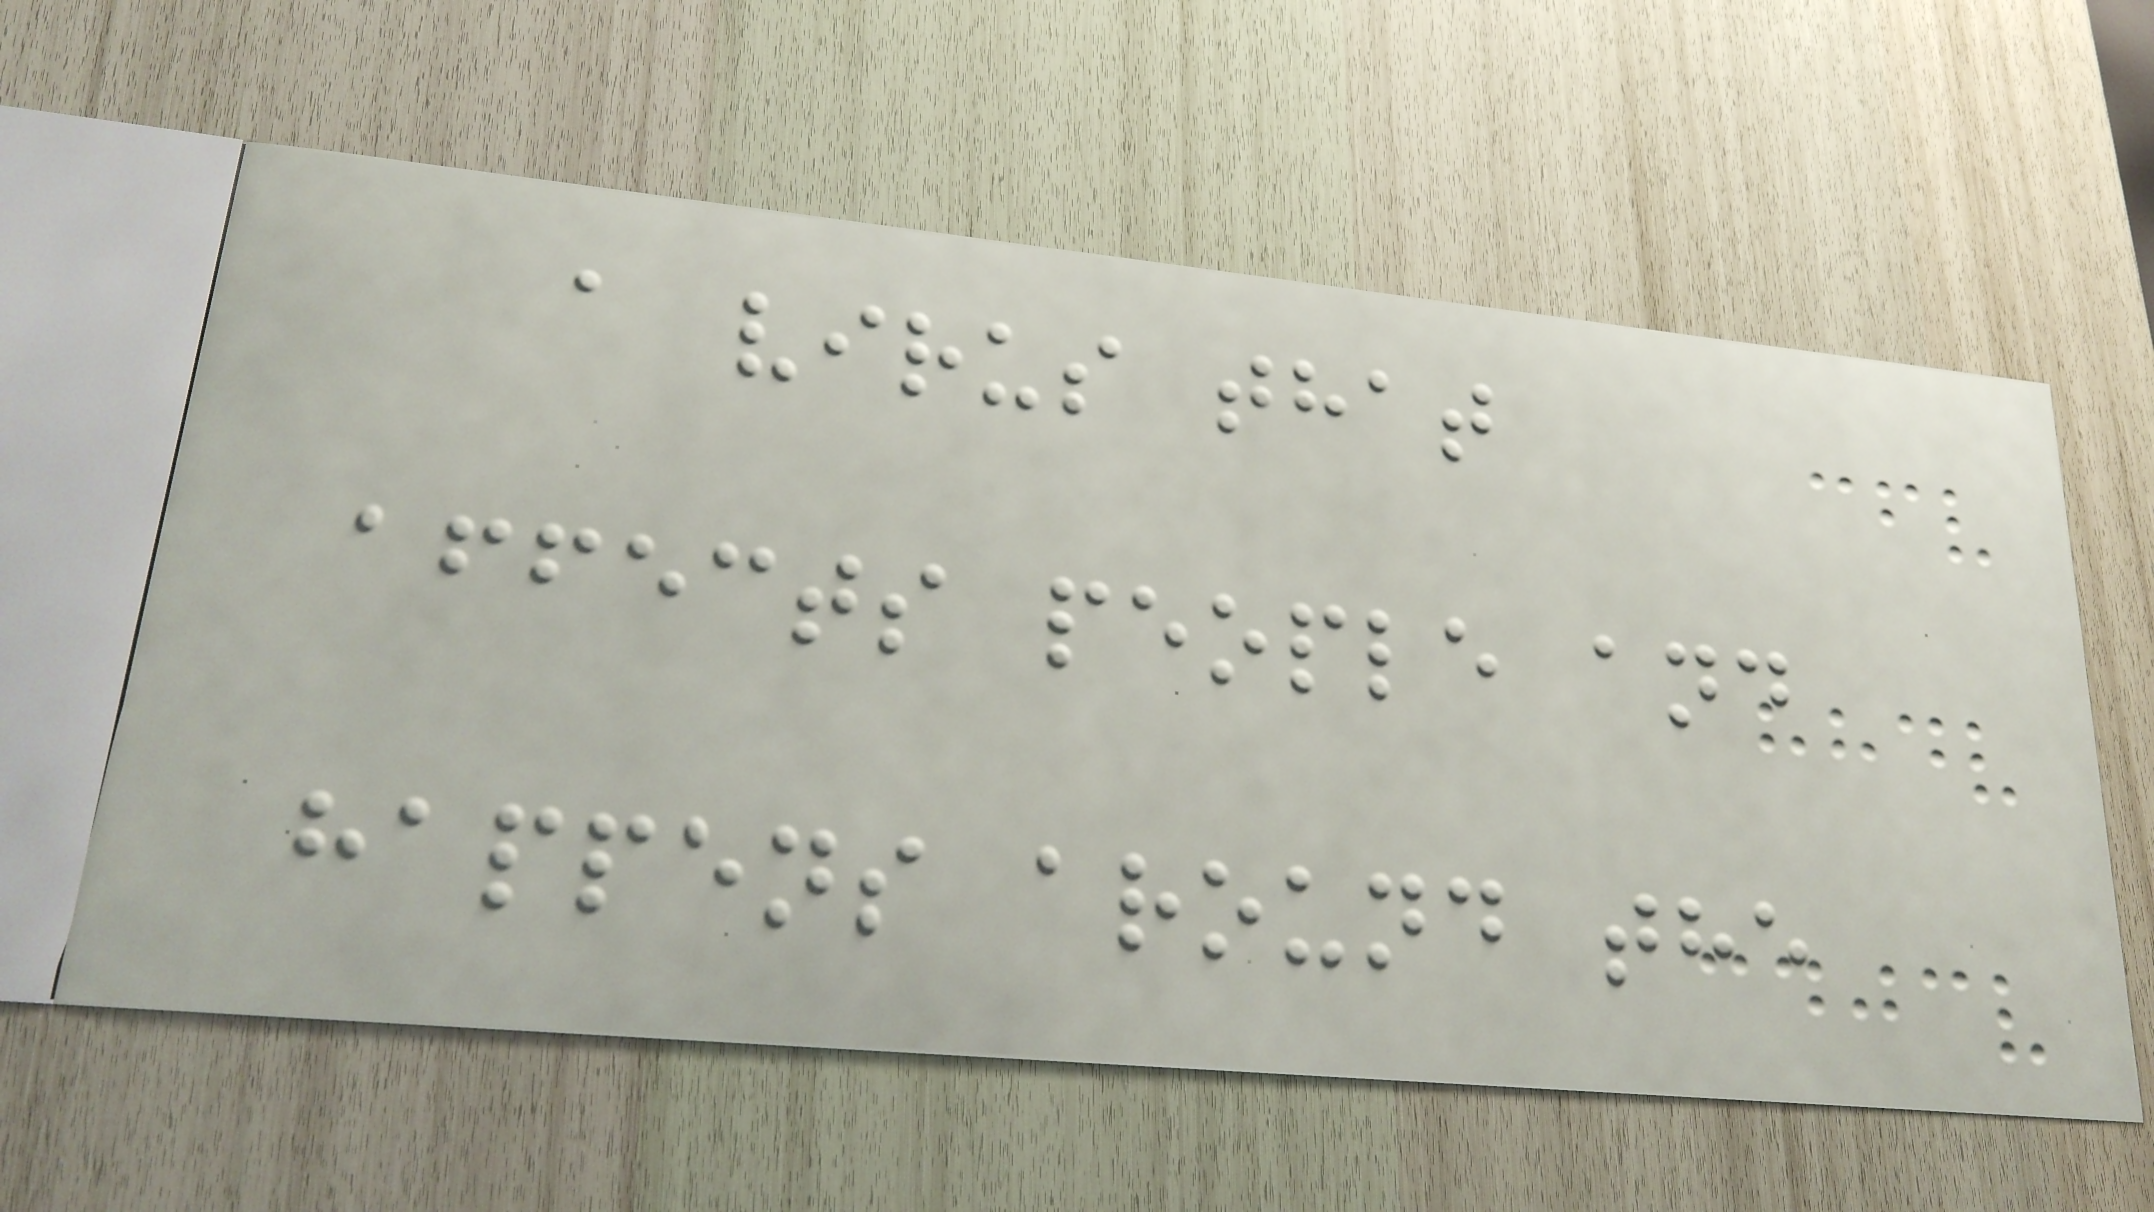a virus that
affects people and
happens around the
